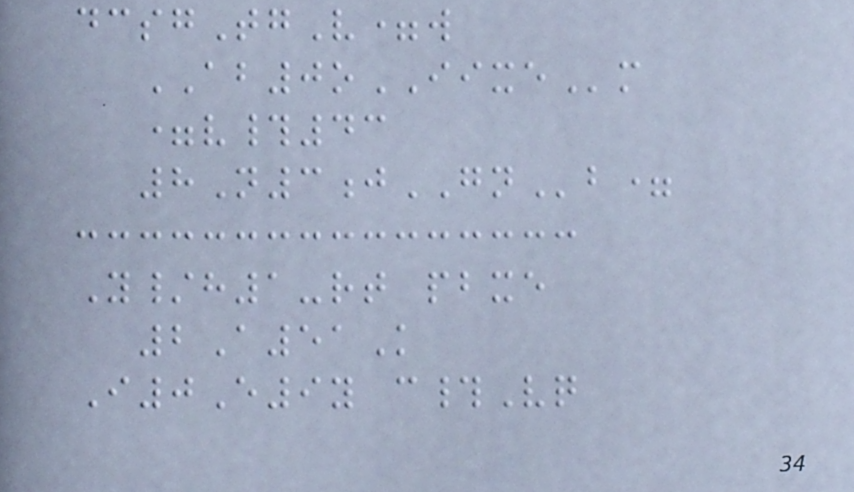dcsgTgV=w
AB0oIIXEm
=v#43
8N3jGNb=
Y/h1-rt pbxe
2A51K
I0E9y c#Vq
